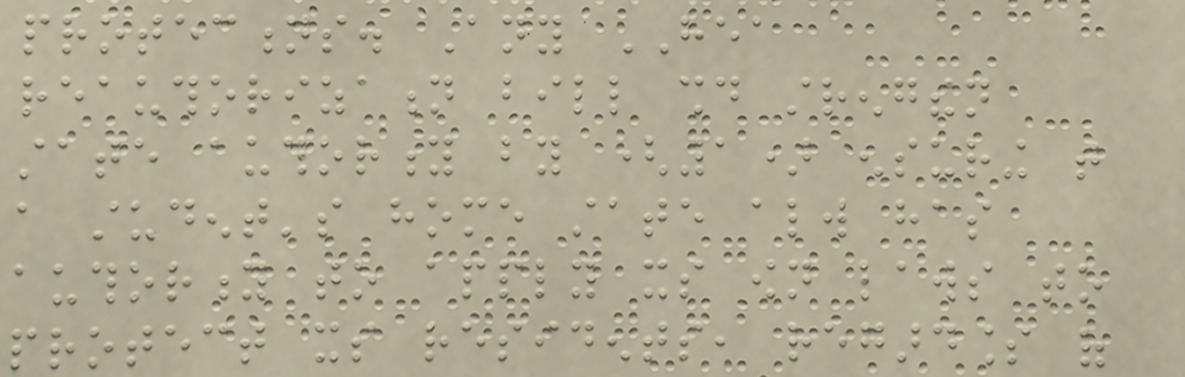protections. Any HEA
reauthorization bill should strengthen
state authority by (1) ensuring that
a student's home state always has
authority to apply its own laws to
protect its residents, regardless of
